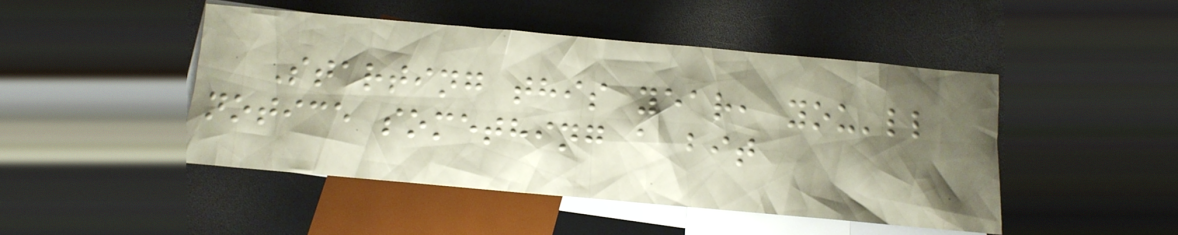Starting this year, you'll
notice something a bit
